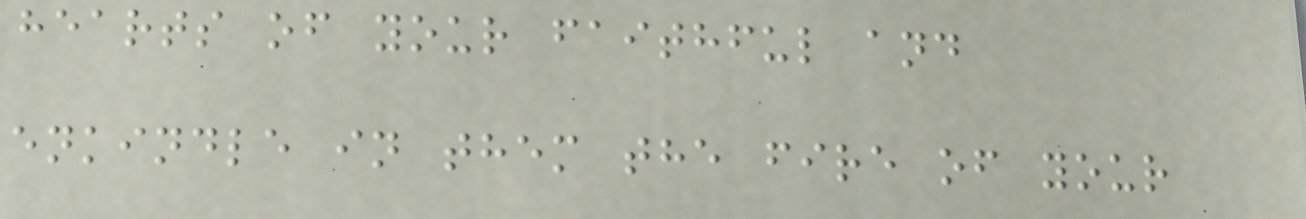hearts of your faithful and
enkindle in them the fire of your
